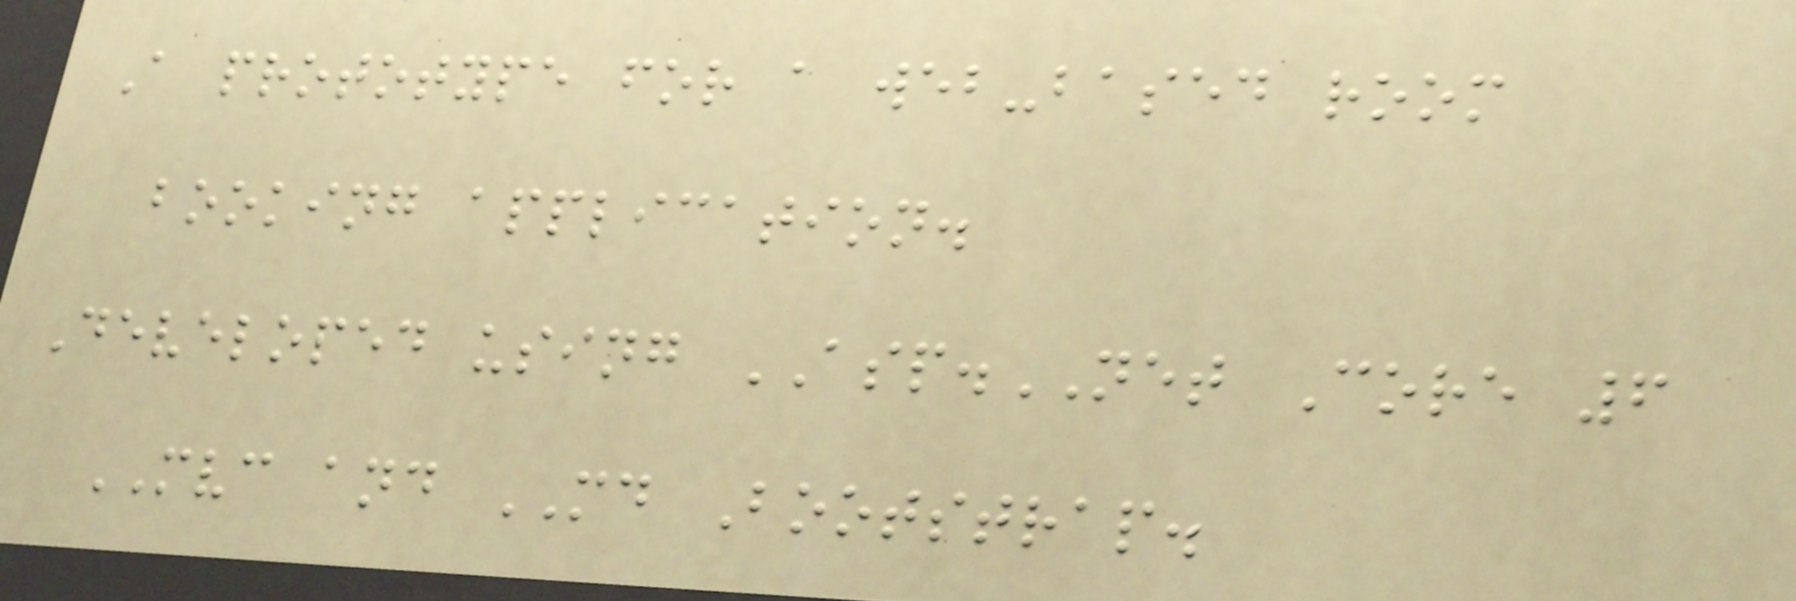A prototype for a web-based room
booking application.
Developed using ASP.NET Core 6
MVC and MD Bootstrap.
